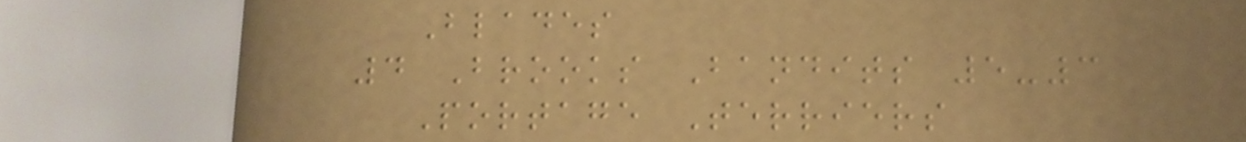Blades
4 Brooks Bandits 5-3
Portage Terriers
